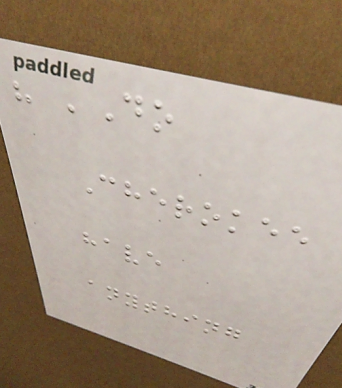" 'Do
Cherokee
have
anything
